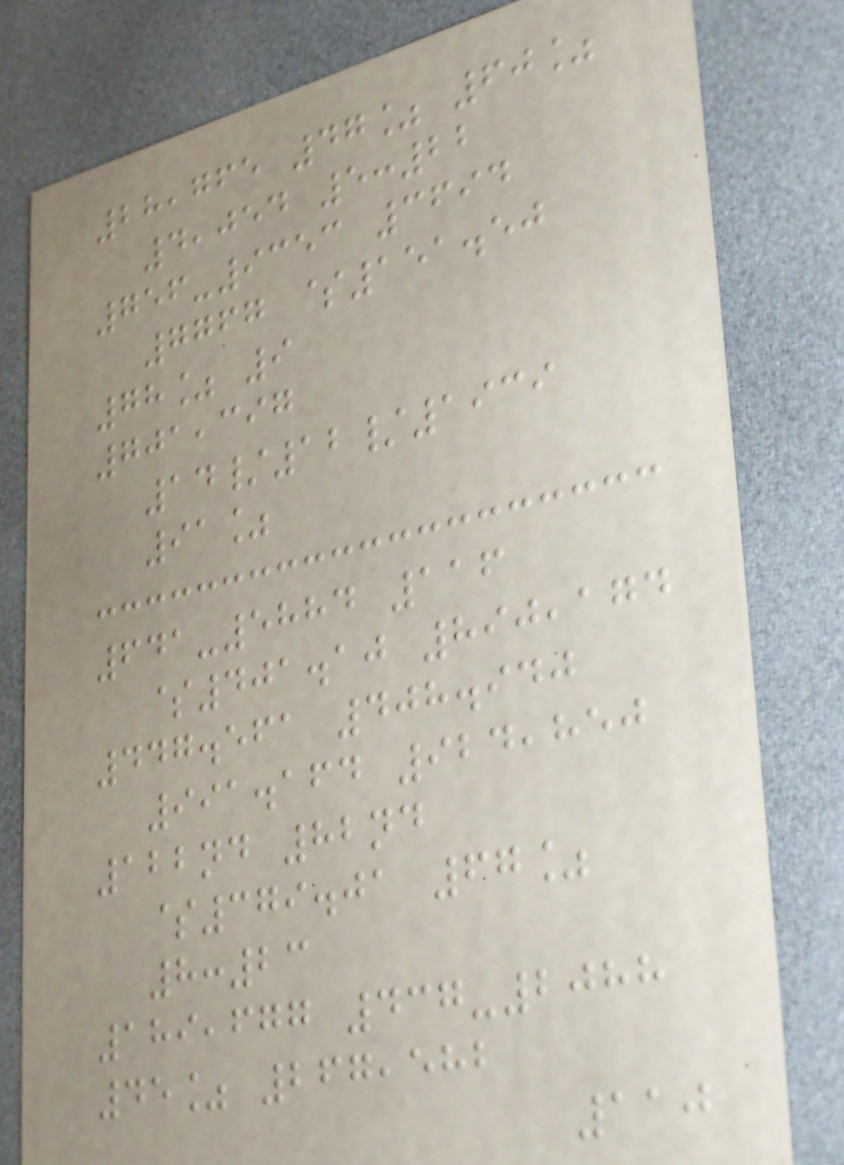28,765 47% 60%
4,054 5:22
756-9353 3694
7767 $151.50
78% 9
701,397
14/12/1939
91%
641-5884 116
$401.10 890,174
447.561 408.940
991.164 924,850
122nd 82nd
$379.01 67%
8:23
189,677 437-2088
45% 267,582
110
